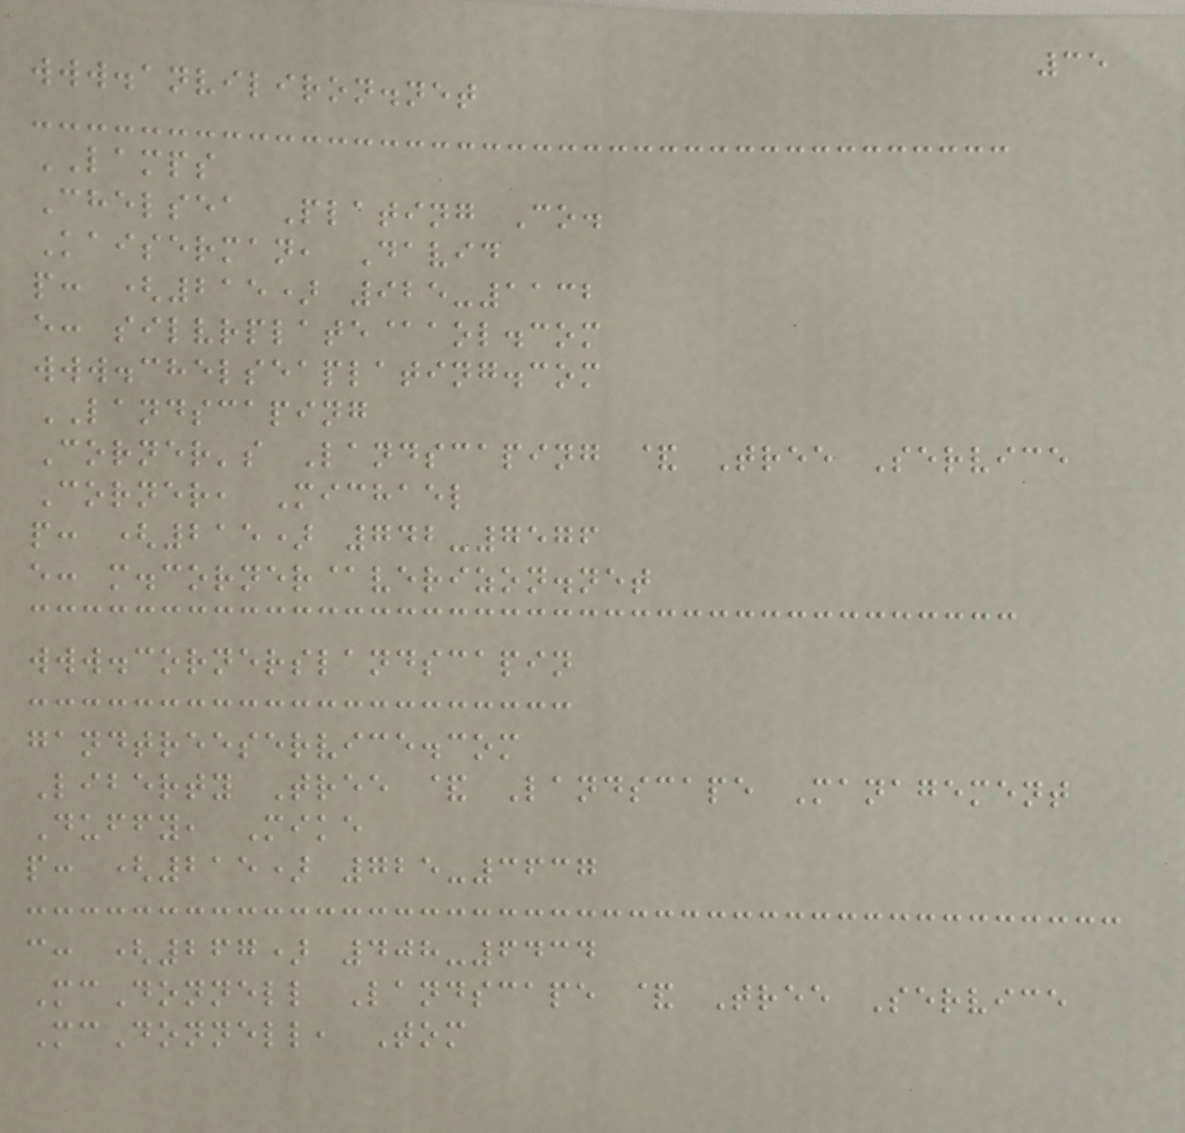35
www.anviliron.net
LAMPS
Chelsea Plating Co.
Kaiserman, David
p: (215) 925-1132
e: silvrplate@aol.com
www.chelseaplating.com
LANDSCAPING
Corner's Landscaping & Tree Service
Corner, Michael
p: (215) 742-7576
e: m.corner@verizon.net
www.cornerslandscapin
gandtreeservice.com
Liberty Tree & Landscape Management
Duffy, Mike
p: (215) 725-3637
c: (267) 408-6434
McDonnell Landscape & Tree Service
McDonnell, Tom
